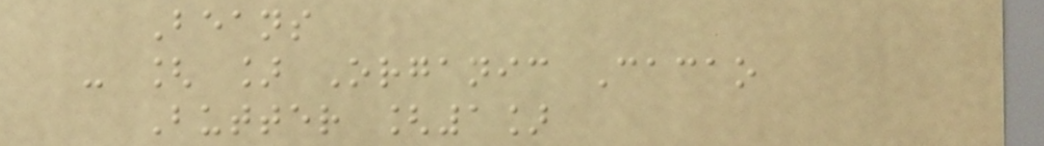Beans
- [ ] Organic Cacao
Butter [1]
